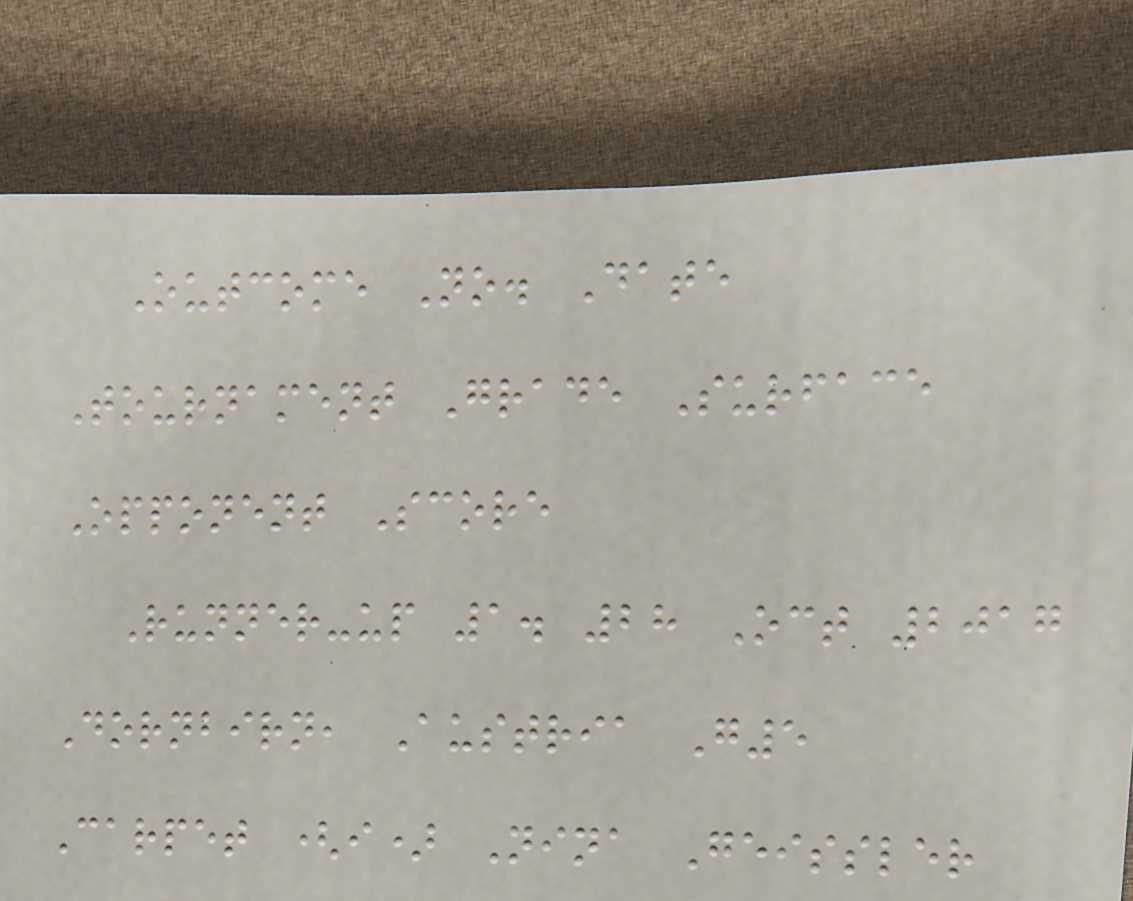Outcome No. Date
Tournament Grade Surface
Opponent Score
Runner-up 1. 28 Oct 2017
Dornbirn, Austria G5
Carpet (i) Nina Geissler
